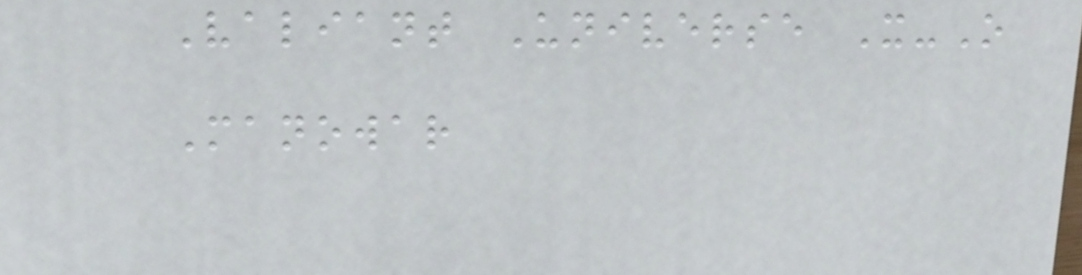Valiant Universe X-O
Manowar
